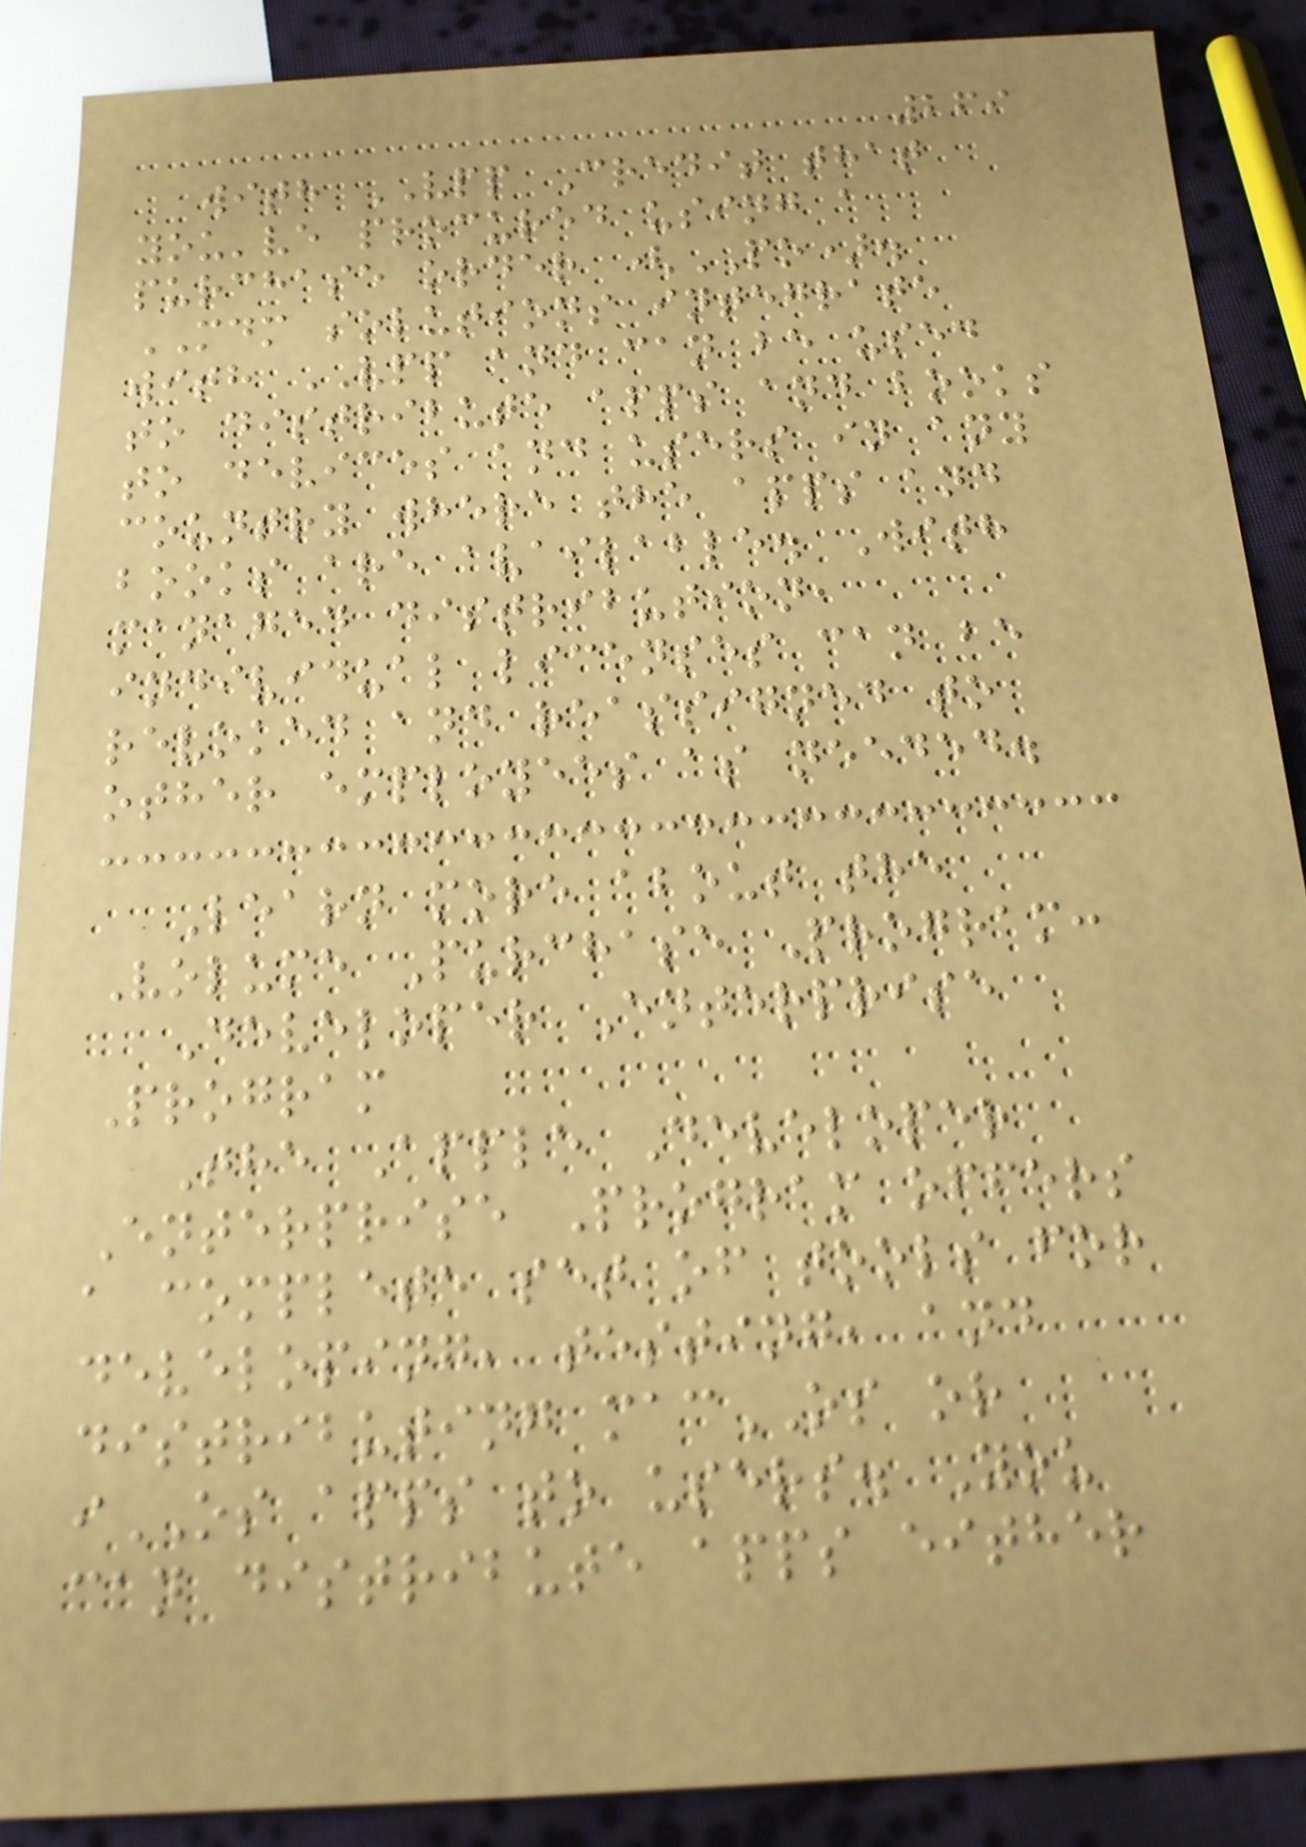269
with VPP Credit that
you've procured using a
purchase order (PO).
MDM solutions integrate
with VPP and can be used
to distribute apps and books
to devices and users in any
country where the apps and
books are available. With
managed distribution,
individual licenses can be
revoked and reassigned to
other employees as needed.
Learn more about the
Volume Purchase Program:
Developer Enterprise
Program
The Apple Developer
Enterprise Program offers
a complete set of tools for
developing, testing, and
distributing macOS or
iOS apps to users. You
can distribute apps either
